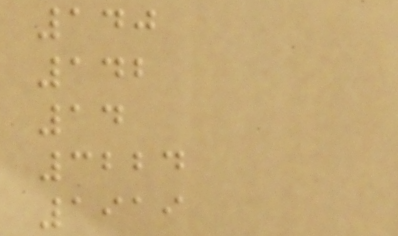140
142
14
3224
1919
